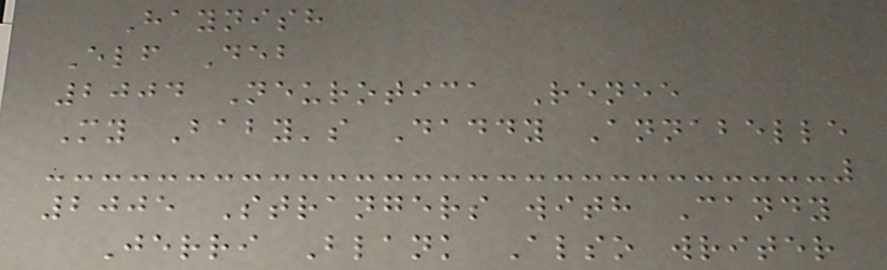Haynish
Elf Deb
2004 Neurotica Renee
My Baby's Daddy Annabelle
2005 Strangers with Candy
Jerri Blank Also writer
